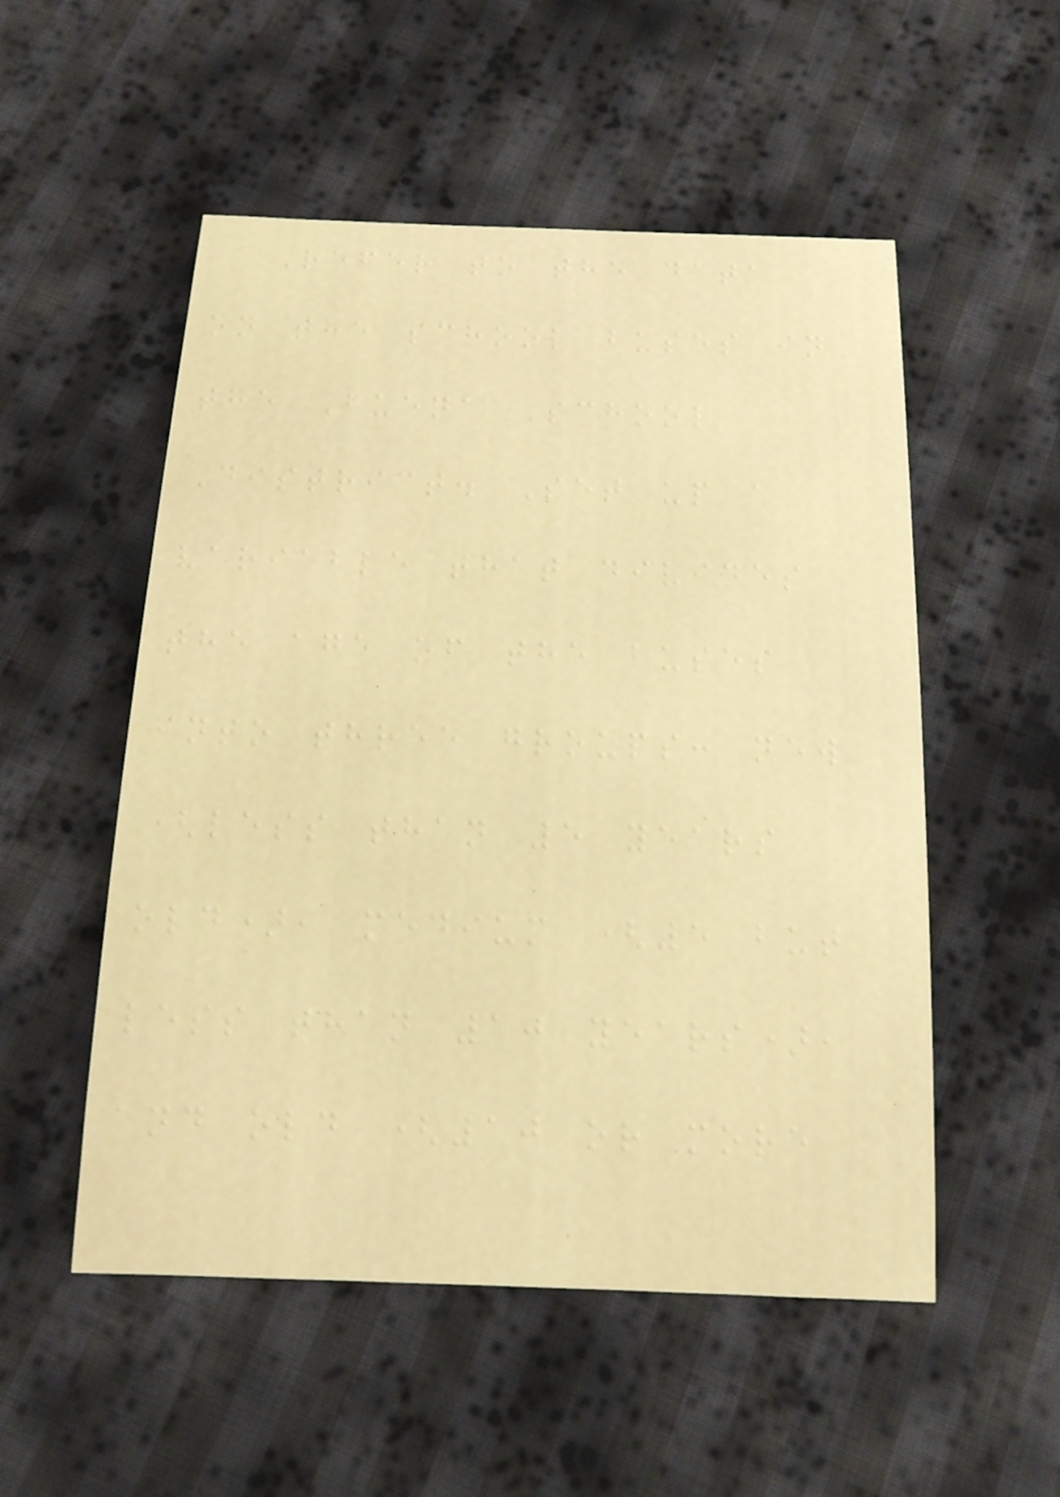Refer to the data
on the school buses in
the Buena School
District. Set up a
variable that divides
the age of the buses
into three groups: new
(less than 5 years
old), medium (5 but
less than 10 years),
and old (10 or more
